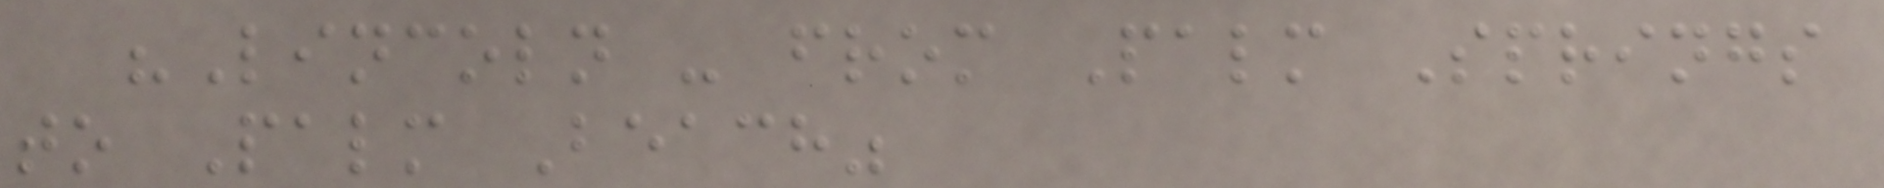"Lincoln - from Palm Springs
to Palm Beach"
